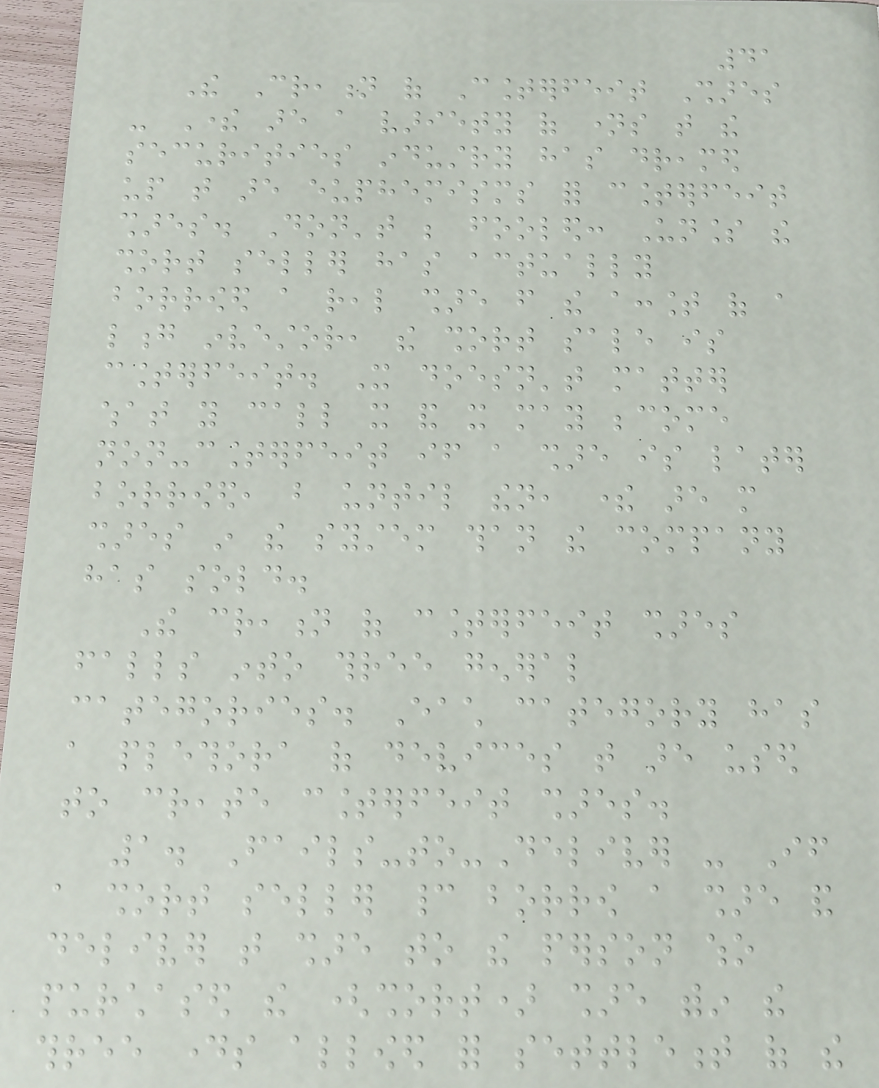41
The Creation of Counterfeit Shares
- There are a variety of names that the
securities industry has dreamed
up that are euphemisms for counterfeit
shares. Don't be fooled: Unless the
short seller has actually
borrowed a real share from the account of a
long investor, the short sale is
counterfeit. It doesn't matter
what you call it and it may become
non-counterfeit if a share is later
borrowed, but until then, there are more
shares in the system than the company
has sold.
The creation of counterfeit shares
falls into three general
categories. Each category has
a plethora of devices that are used
to create counterfeit shares.
1. Fails-to-Deliver - If
a short seller cannot borrow a share and
deliver that share to the person who
purchased the (short) share within the
three days allowed for settlement of the
